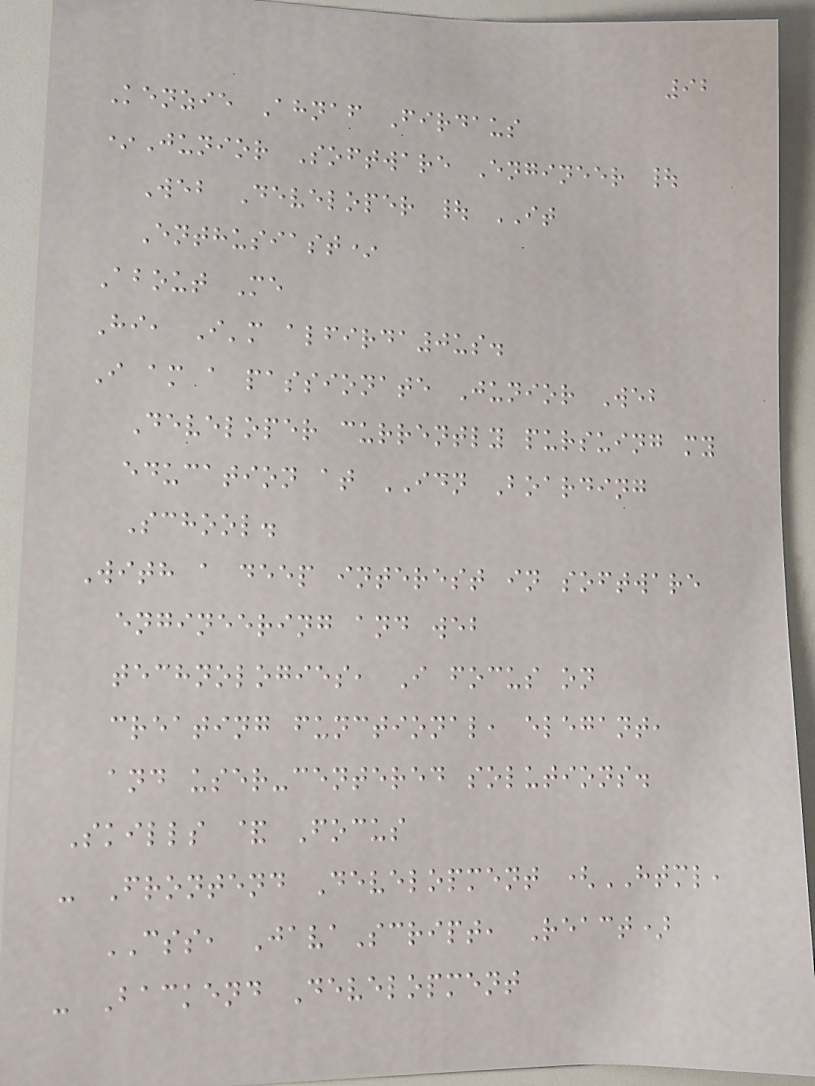92
Kenzie Ahnaf Firdaus
*Junior Software Engineer |
Web Developer | IT
Enthusiast*
About Me
Hi, I'm alfirda0us.
I am a passionate Junior Web
Developer currently pursuing my
education at IDN Boarding
School.
With a deep interest in software
engineering and web
technologies, I focus on
creating functional, elegant,
and user-centered solutions.
Skills & Focus
- Frontend Development (HTML,
CSS, JavaScript, React)
- Backend Development
